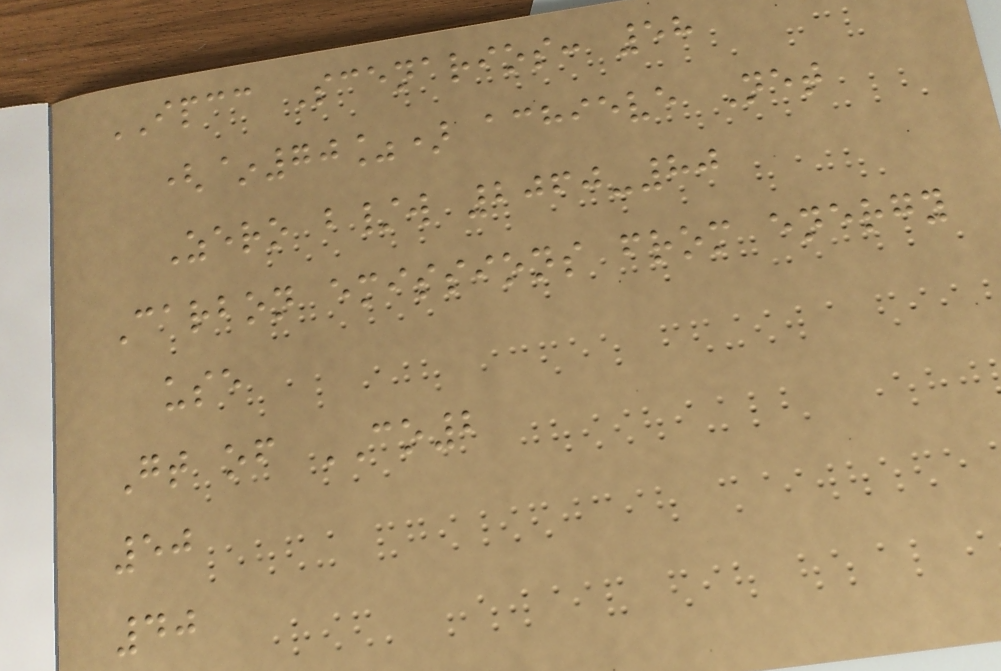IPCC Scenarios: 58
(~70%) achieve Net
Zero b/w 2060-80
Carbon emissions from energy
use
Gt of CO2
50
40
